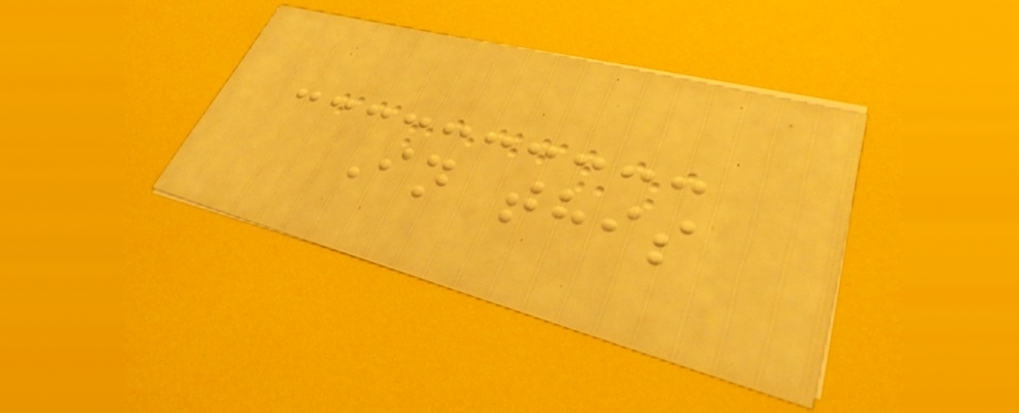In this
